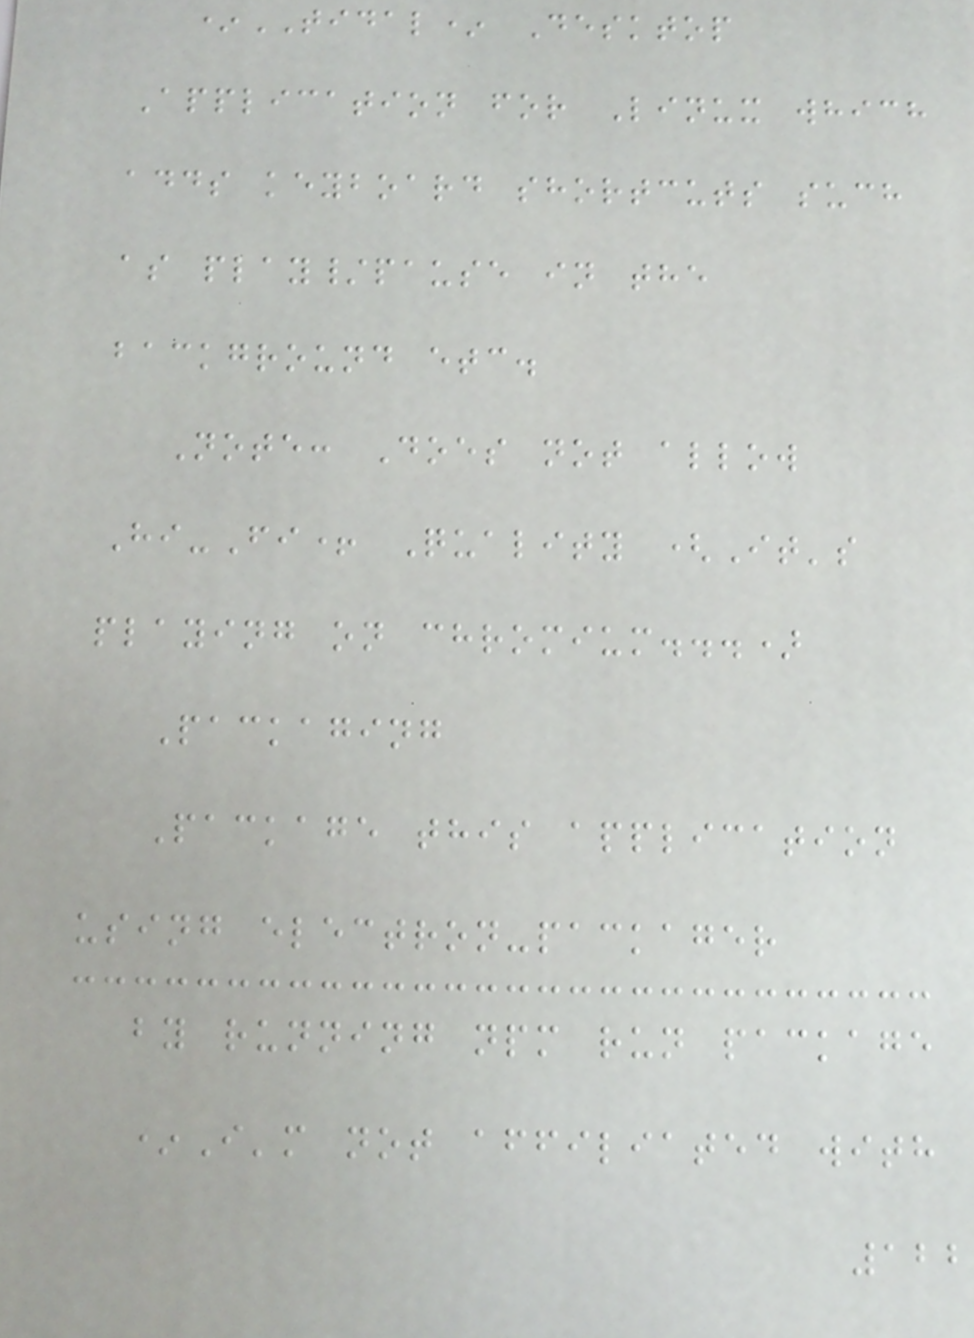*TIDAL* Desktop
Application for Linux which
adds keyboard shortcuts such
as play/pause in the
background etc.
Note: Does not allow
Hi-Fi+ Quality (It's
playing on chromium...)
Packaging
Package this application
using electron-packager
by running npm run package
*I'm not affiliated with
122
